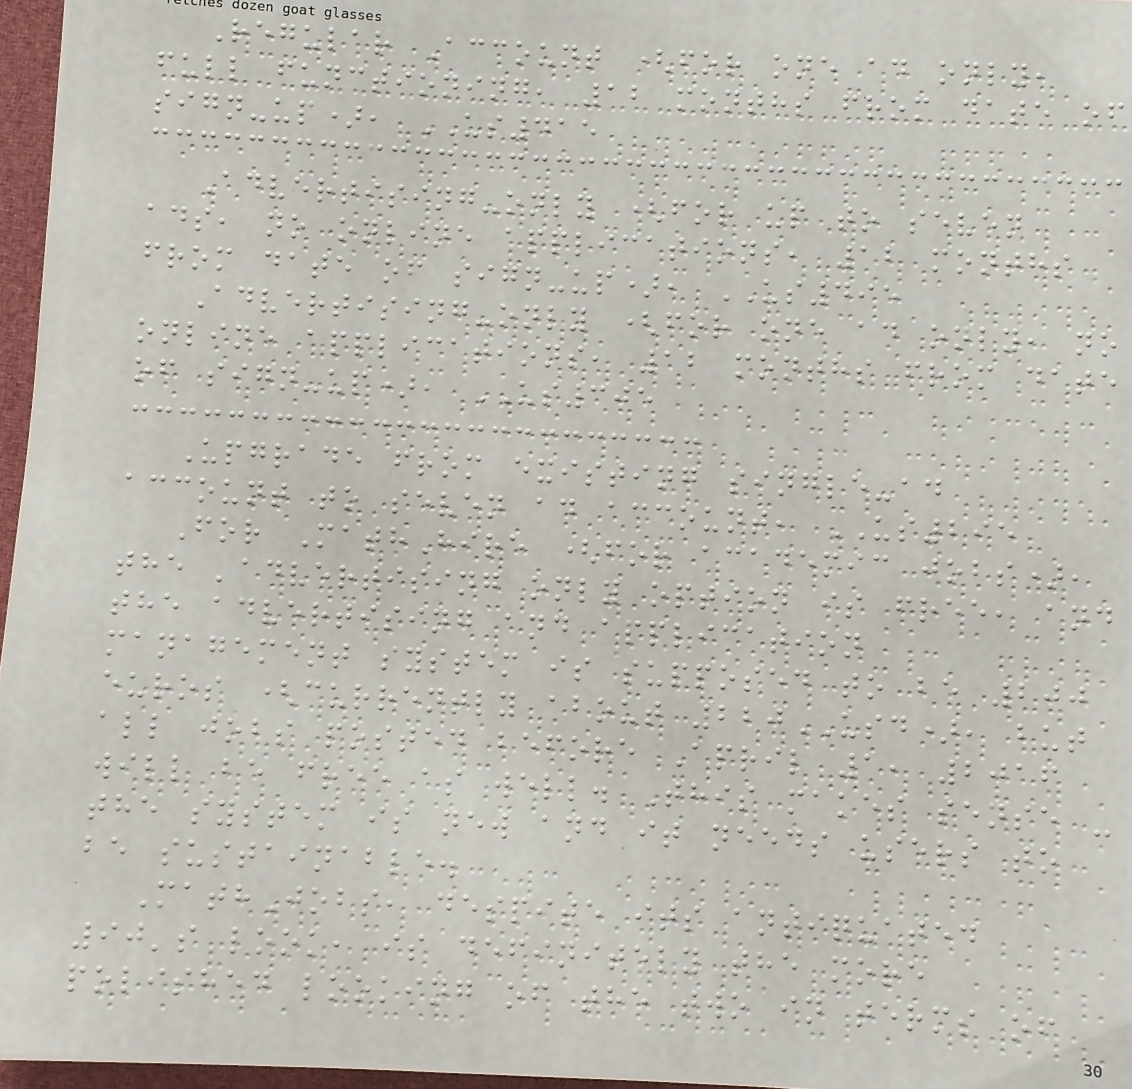Regular Account (for one ad only,
full functioning, 12 months from date of
sign-up), US415
Advertising-only (for up to seven
ads, no online applications, 12 months
from date of sign-up), US495
Advertising-only (for one ad only, no
online applications, 12 months from date
of sign-up), US305
Upgrade from existing single-ad
account to seven ad account, US295
For MathHire (for academic jobs),
the 'advertising only option is free, and
the advertising and application
management system is supposed to be 200
euros (currently about 220USD), but
all jobs posted before April 1, 2016
will be free as well. This makes sense -
the system is new and it needs users to
be sustainable.
MathJobs, despite its antiquated
90's look, is definitely the more
polished looking of the two in terms of
